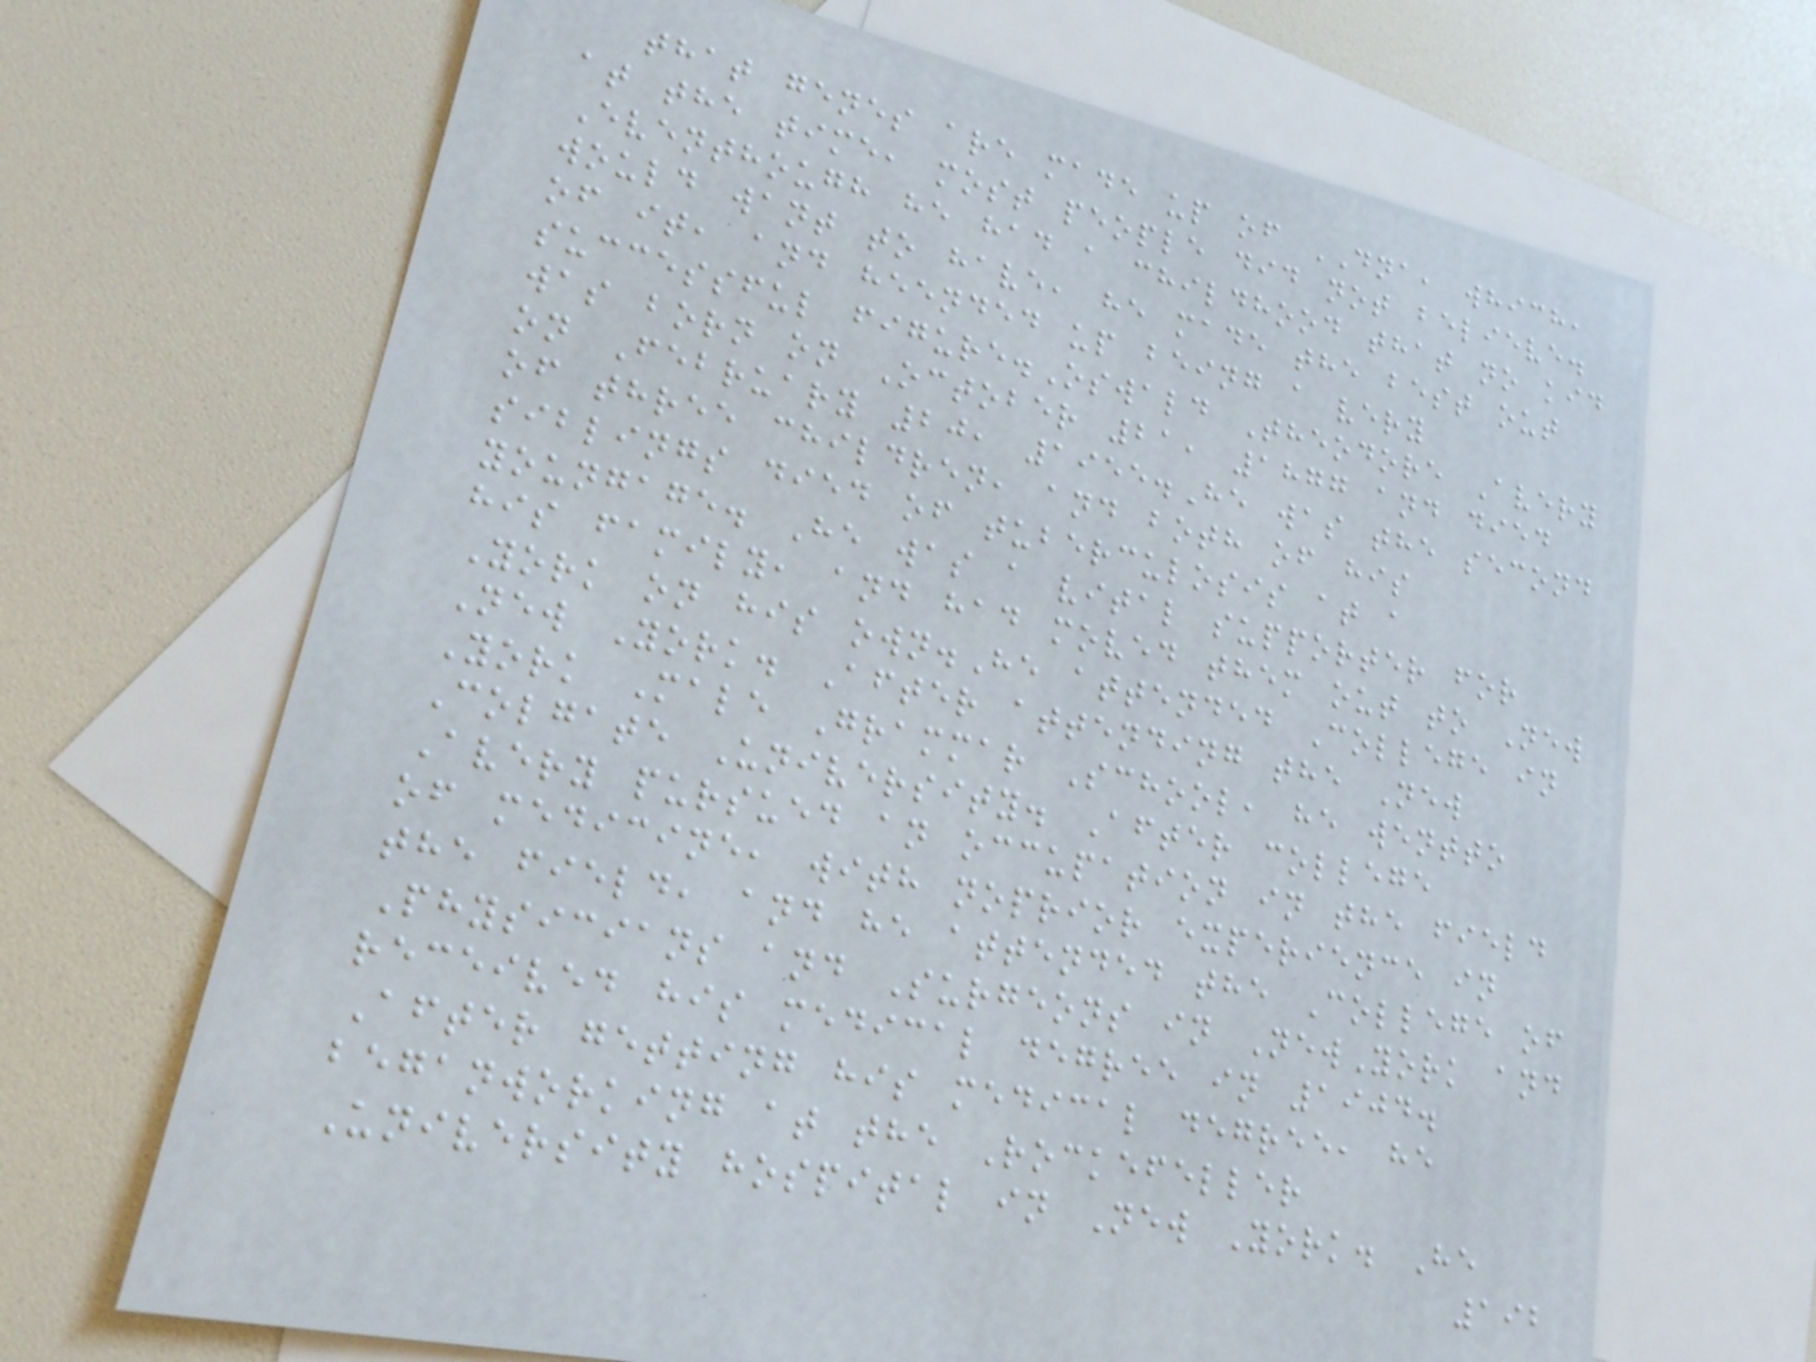that genes are made up of DNA, which,
at the time, most people did not believe.
Eventhough he had a childhood that no kid
would want to have, he made the best out
of it, and heended up being a very
successful figure.Oswald Theodore Avery
was born on October 21, 1877 and died
on February 20, 1955.He was the second
of three children, and both of his
siblings died of tuberculosis at a
youngage. He was a vital supporter for
his family, and had moved them out to New
York on his own.He attended College in
New York. After attending the New
York Male Grammar School, he wentto
Colgate University. After college
Avery pursued an occupation in the field
of medicine, with noprior experience in
the field, and he attended the College of
Physicians and Surgeons in NewYork and
received his medical degree in 1904.
After getting his medical degree, he
beganworking at the Rockefeller
University hospital in New York. He
192
